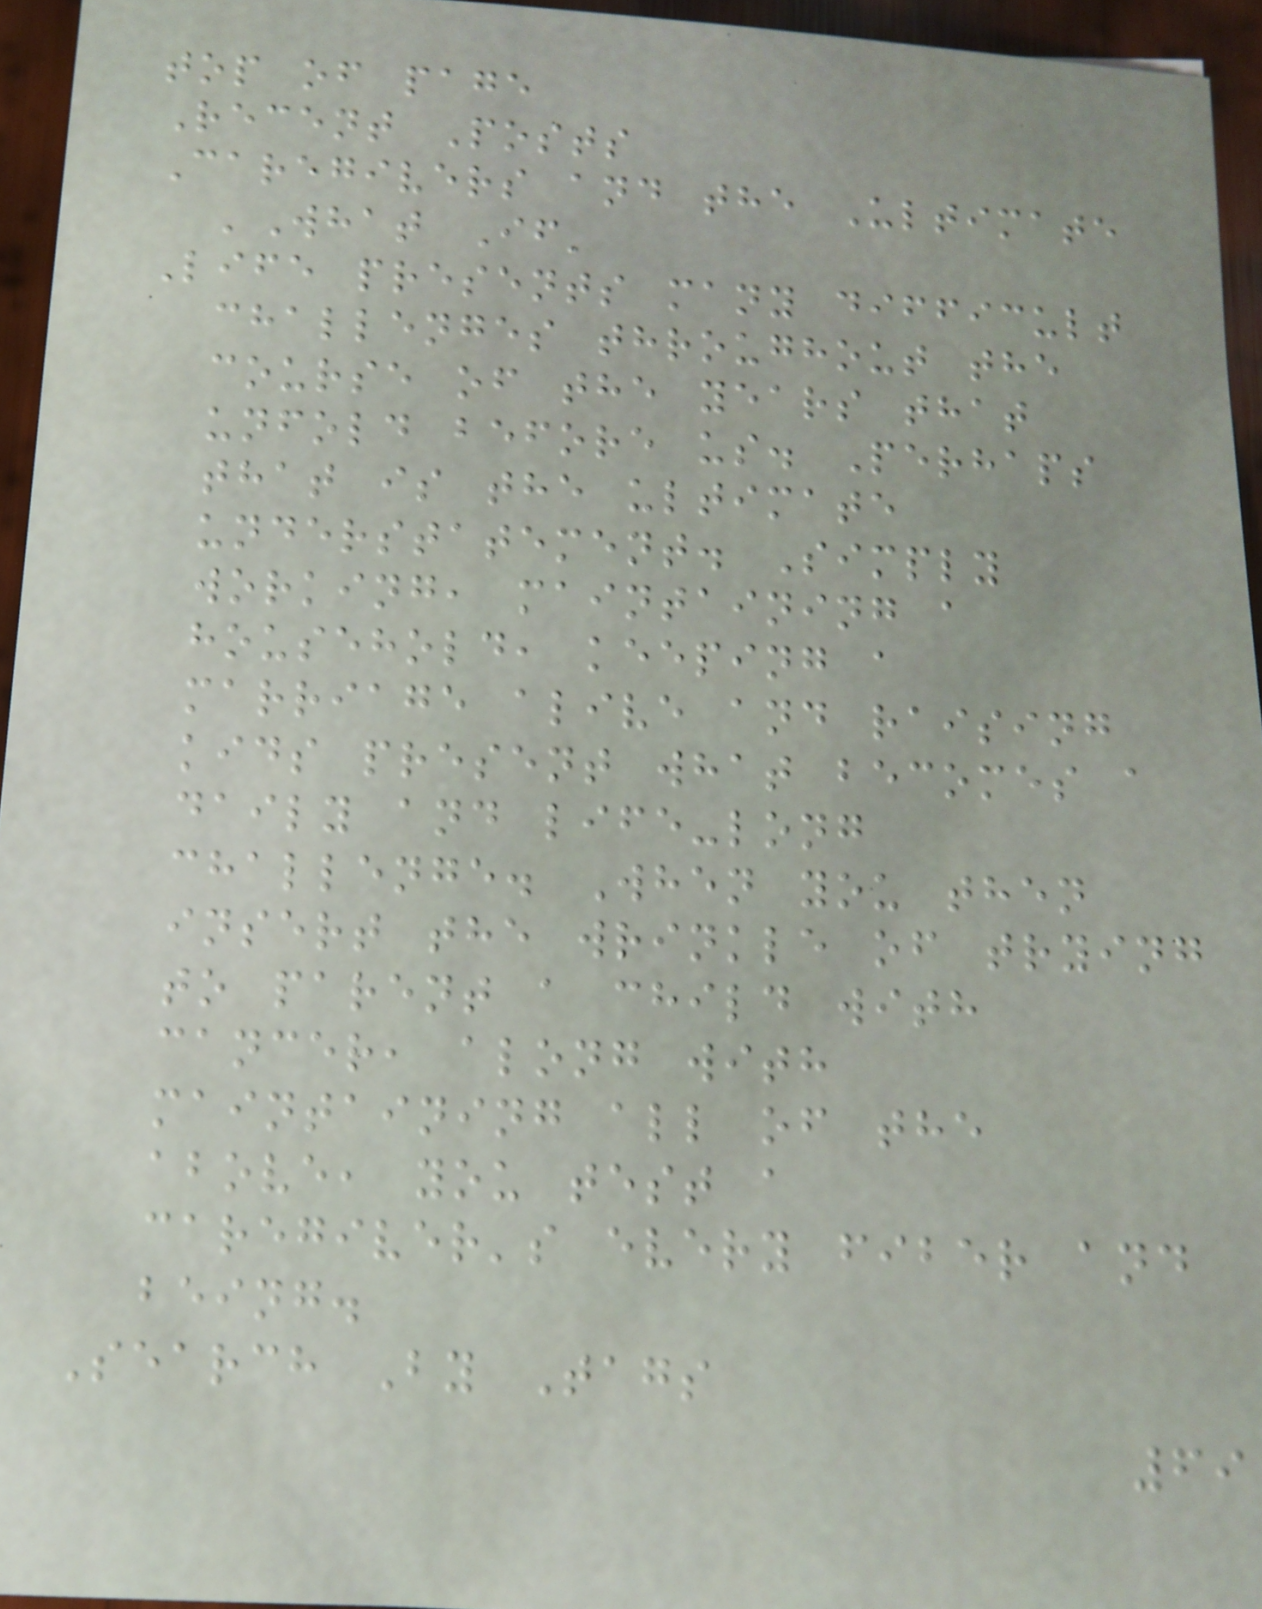top of page
Recent Posts
Caregivers and the Ultimate
'What If'
Life presents many difficult
challenges throughout the
course of the years that
unfold before us. Perhaps
that is the ultimate
understatement. Simply
working, maintaining a
household, keeping a
marriage alive and raising
kids present what becomes a
daily and life-long
challenge. When you then
insert the wrinkle of trying
to parent a child with
cancer, along with
maintaining all of the
above, you test a
caregiver's every fiber and
being.
Search By Tags
69
